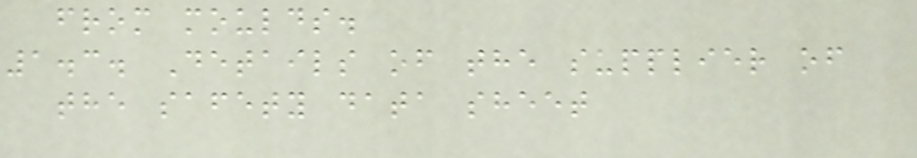from moulds.
1.3. Details of the supplier of
the safety data sheet
